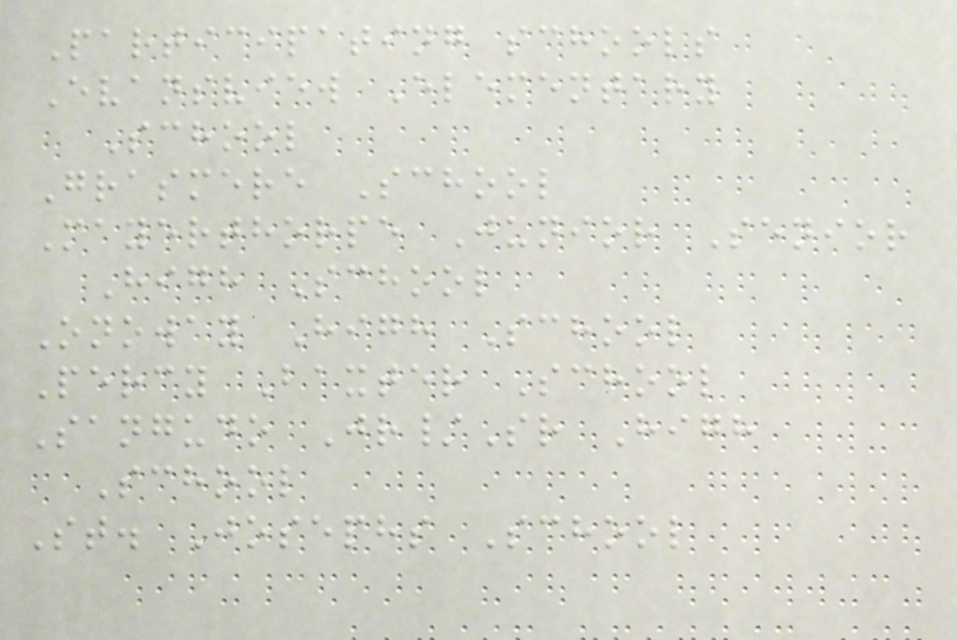Participating schools
Evansview Elementary
School
Grasmere School
Mayerthorpe Junior Senior
High School
Onoway High School
Percy Baxter School
Sangudo Jr/Sr High
School
St. Josephs School
